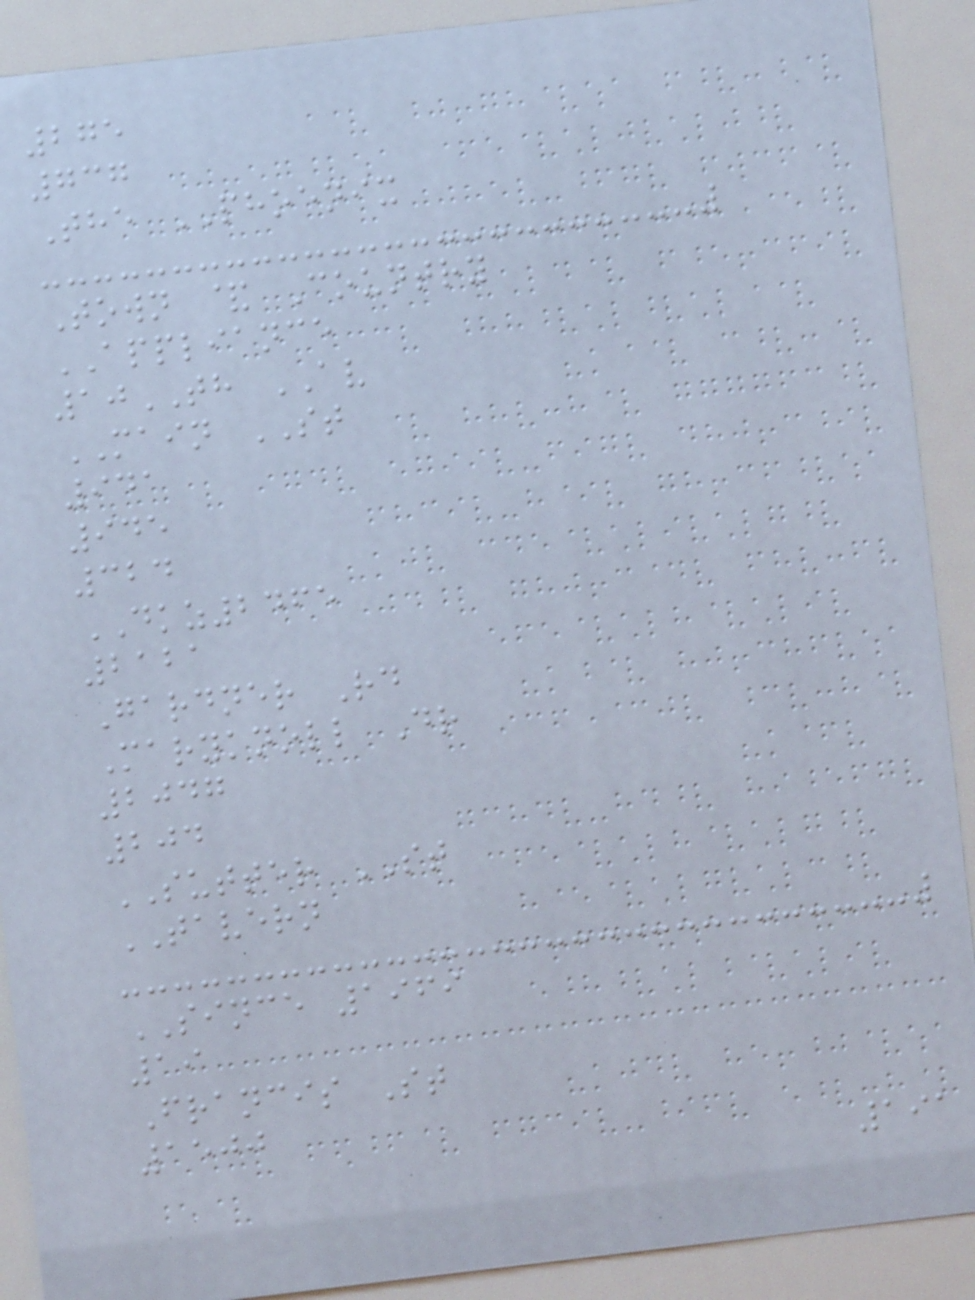275
737
The PHOENIX
Town & Country
APPLIANCE
10TH AV
MAIN ST
941
945
324
DKZ2465
2121
Gardner Rd
Maryknoll Dr
2047
204
SUTTER ST
TAVERN
SINCE 1969
19
Francis St
1500
191
